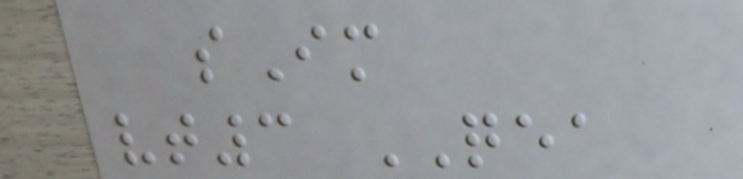sIm
vt3 QEA
